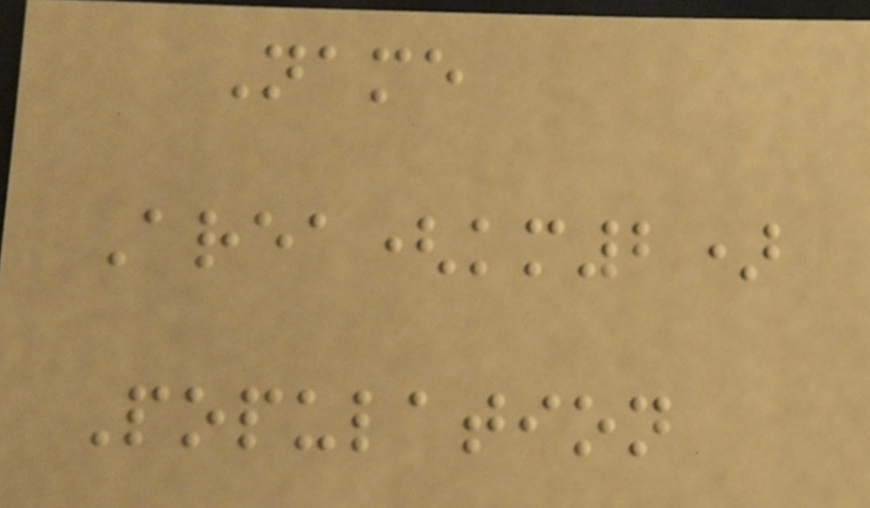Name
Area(km2)
Population
